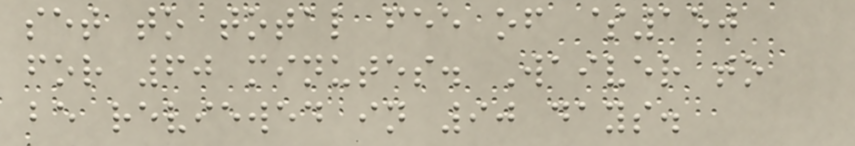set to total fee of $150
for 60 minutes. Waiver to
be reviewed in 90 days.
